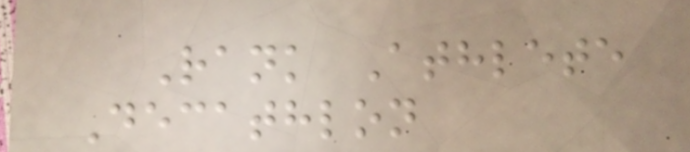Rank Athlete
Decathlon
